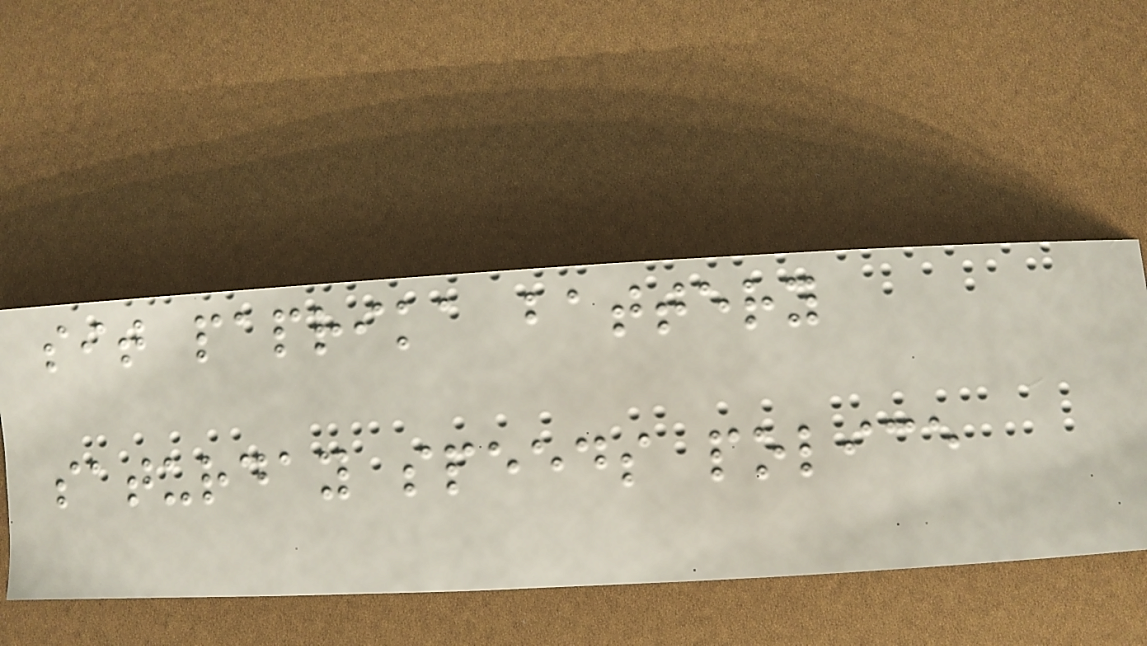sit paprika battery
saturday speeds police
